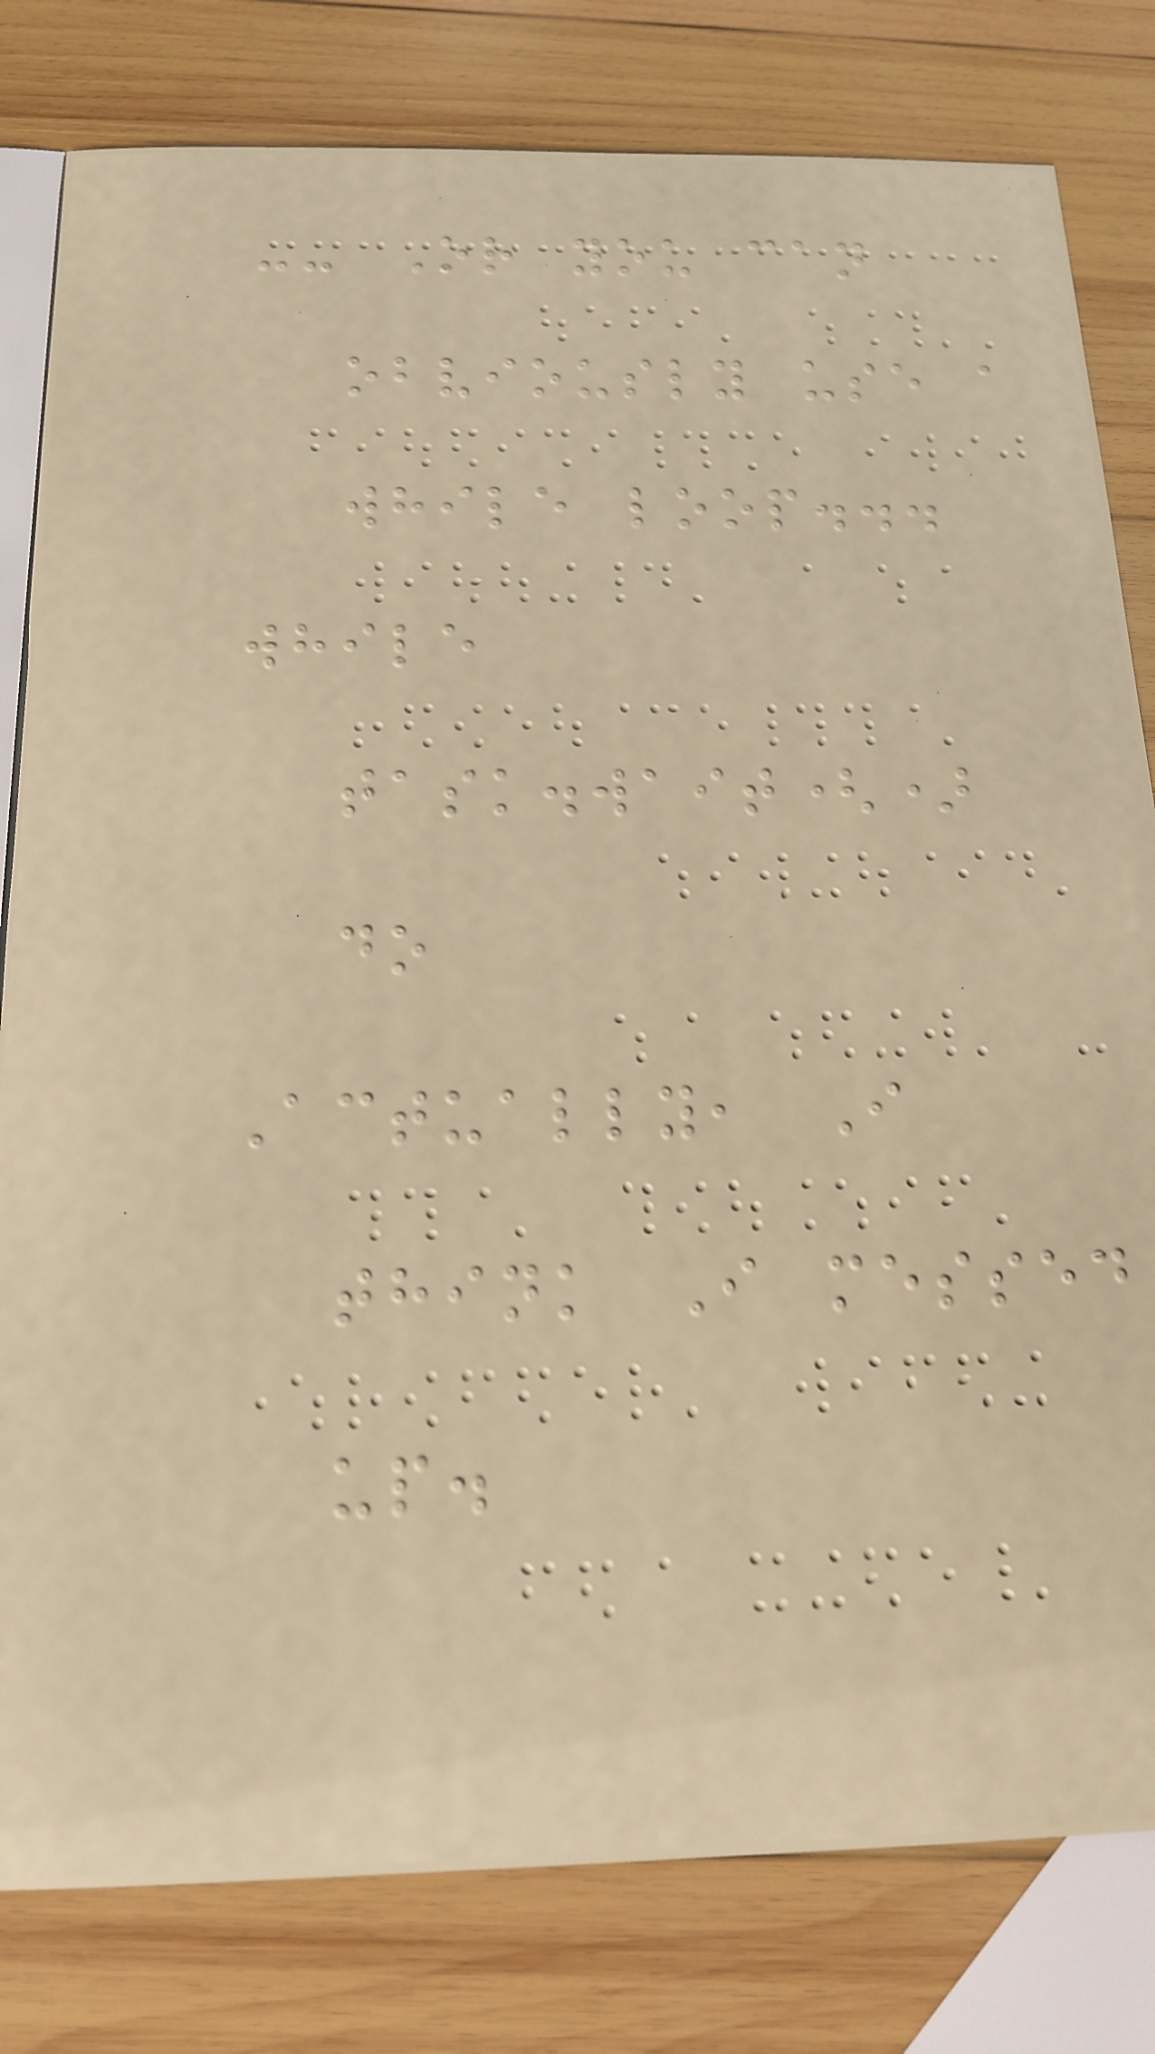-- Or you can
obviously use a
while loop...
while
task.wait()
do
Actually, I
think I messed
up.
